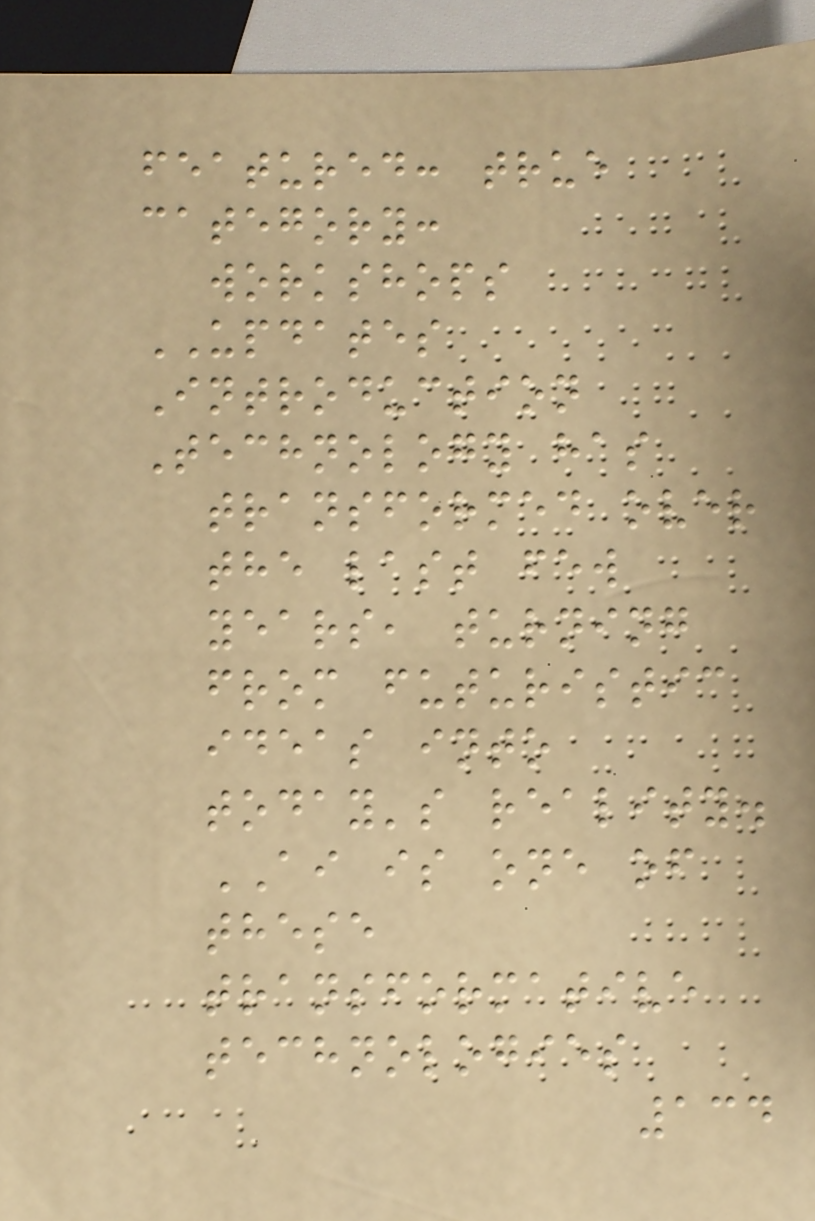featured: true
category:
workshops
UPDATES
Introduction
Technology has
transformed over
the last few
years, turning
from futuristic
ideas into
today's reality.
AI is one of
these
transformative
technologies
134
